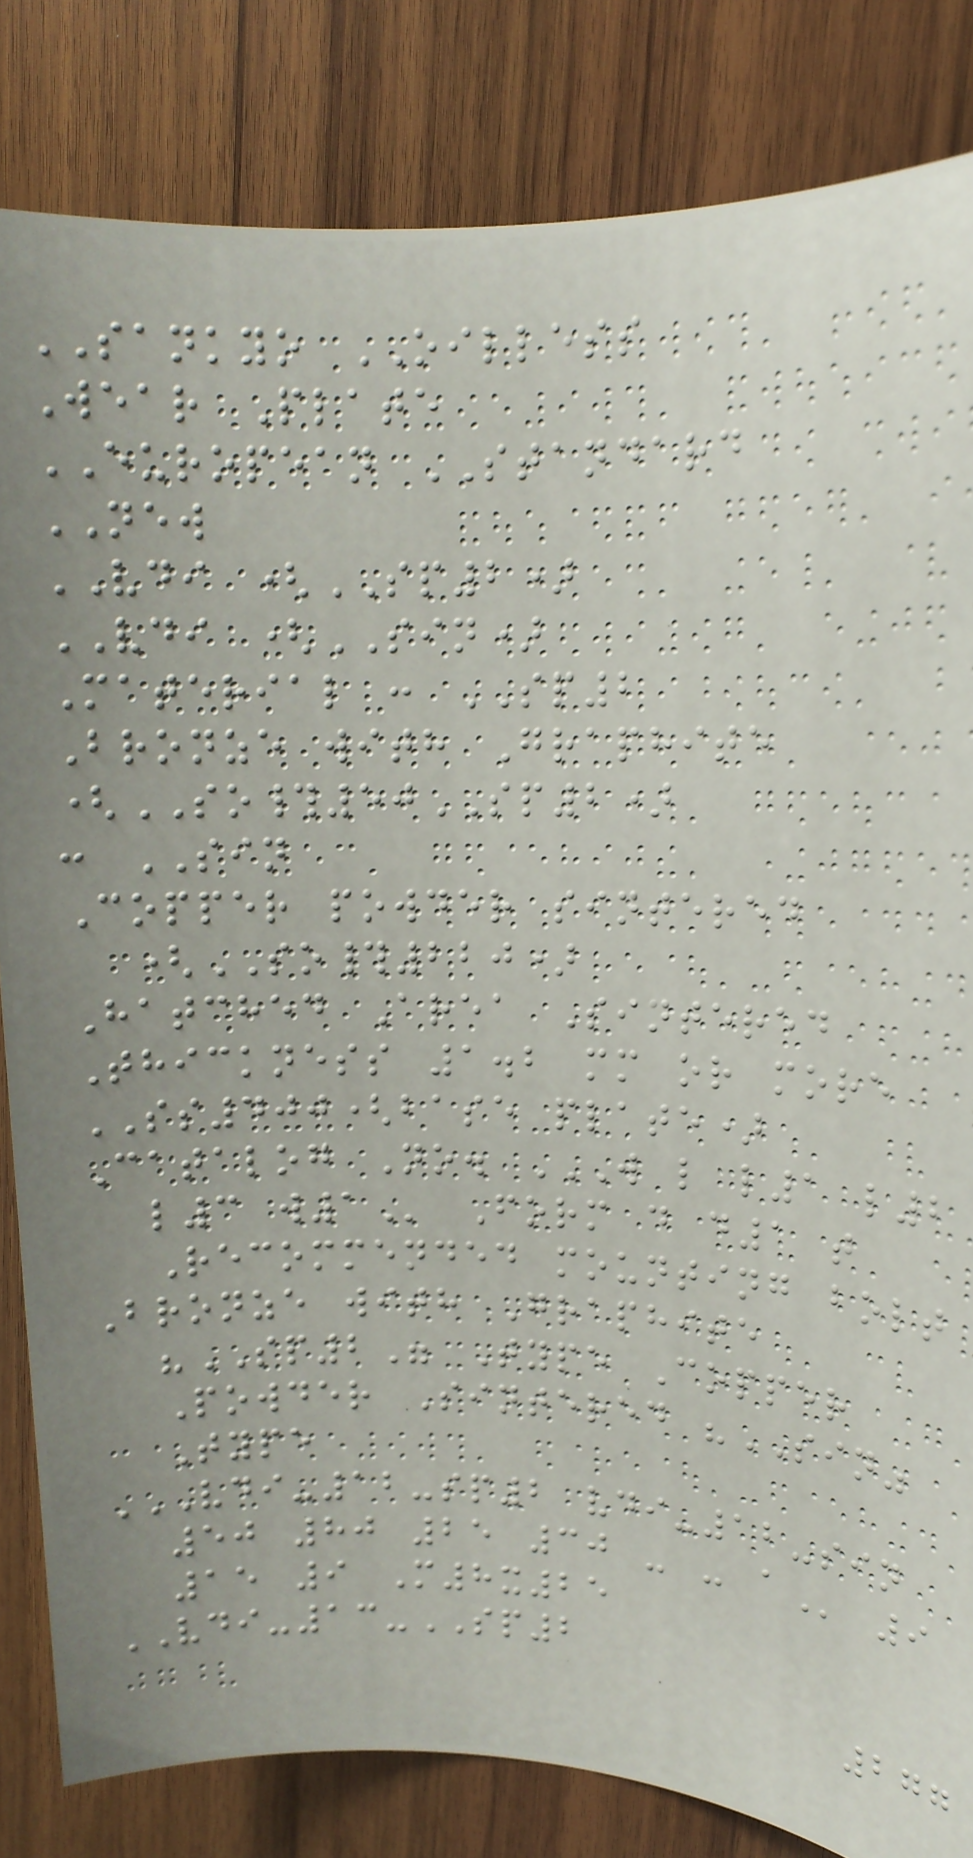SANKYO OILLESS
Wear Plate
EUROPEAN STANDARD
NEW
VDI (SP2)
VDI (SIN)
Material : SP2
Bronze with Graphite
(SO#50SP2)
: SIN
Copper powder sintered
(SO#220)
Hatched Area Sintered
Thickness 1.2 mm or more
SS400(base plate)
Catalog No. W L L1 L2
L3 W1 Form d d1 t
Recommended mounting bolt
Bronze with Graphite
"SP2" Type Copper
Powder Sintered "SIN"
Type
VDI-12-SP2 VDI-12-SIN
50 80 25 30 - - A 9
15 9 M8x25
VDI-13-SP2
277
